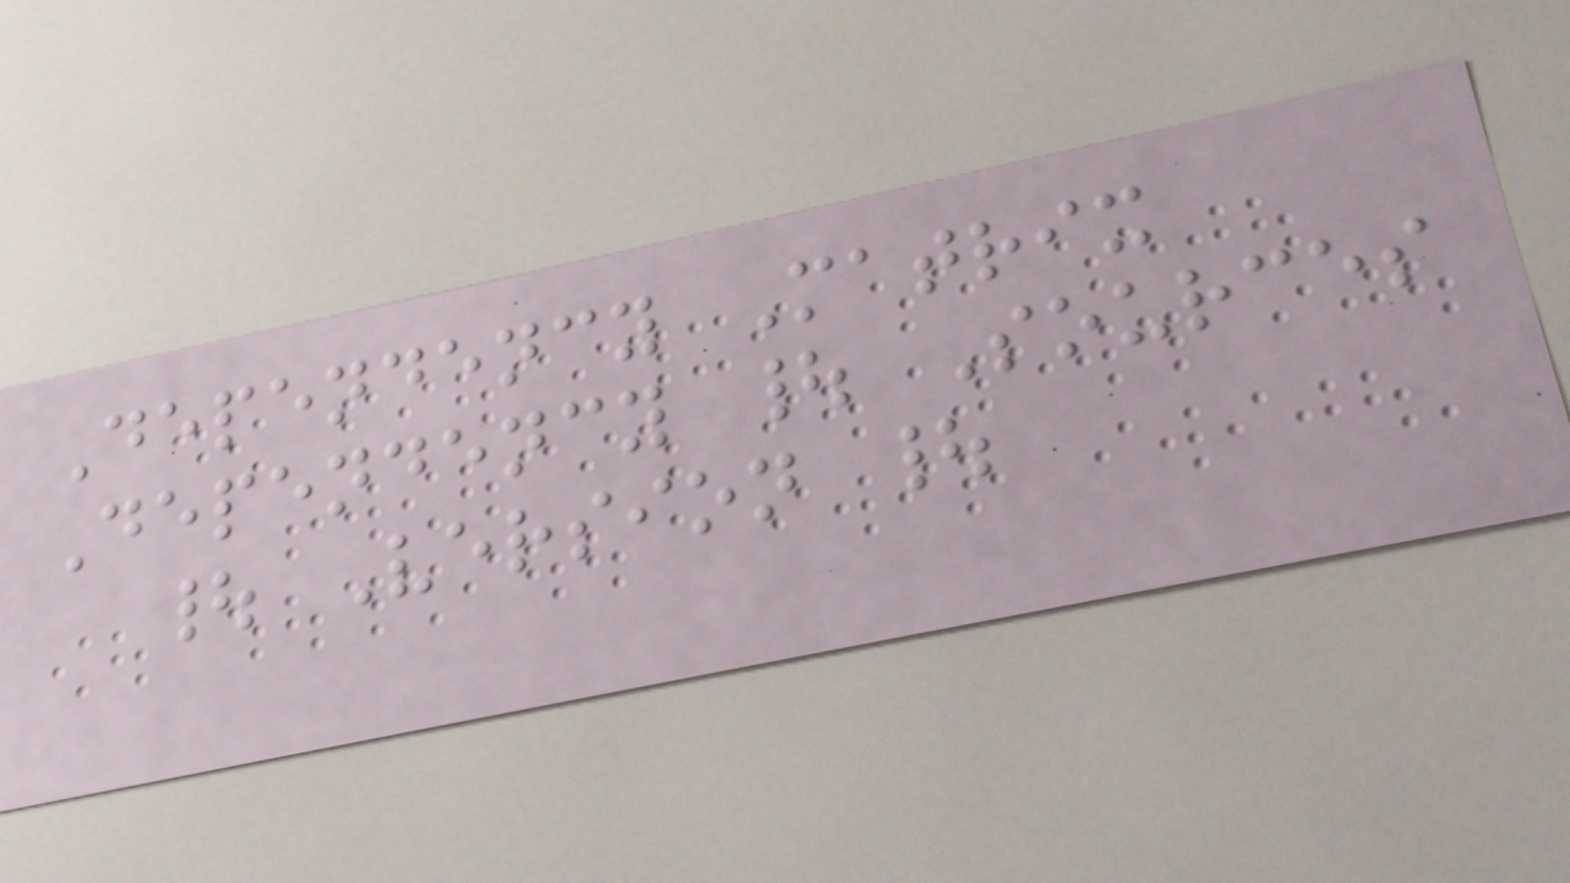Dependency Matrix
Dependency | Sources
| Version |
